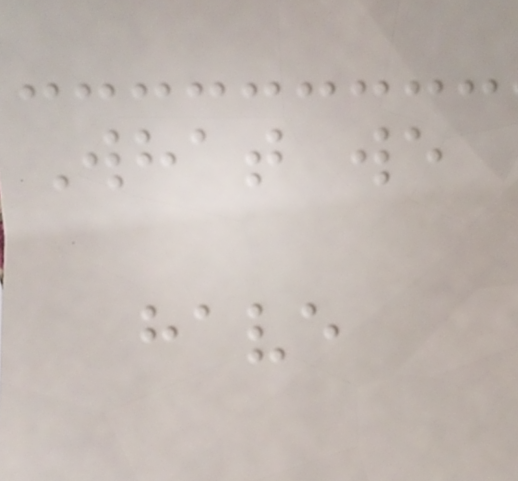What we
have
